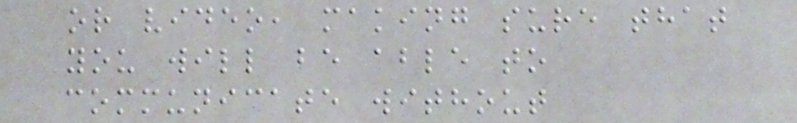or video, making sure that
you will be able to
communicate without
